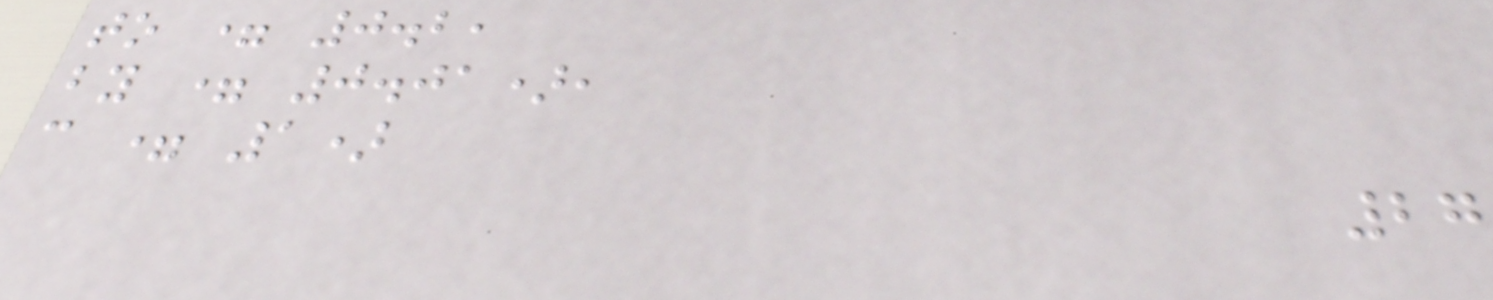to = 0.2,
by = 0.01),
c = 1)
27
